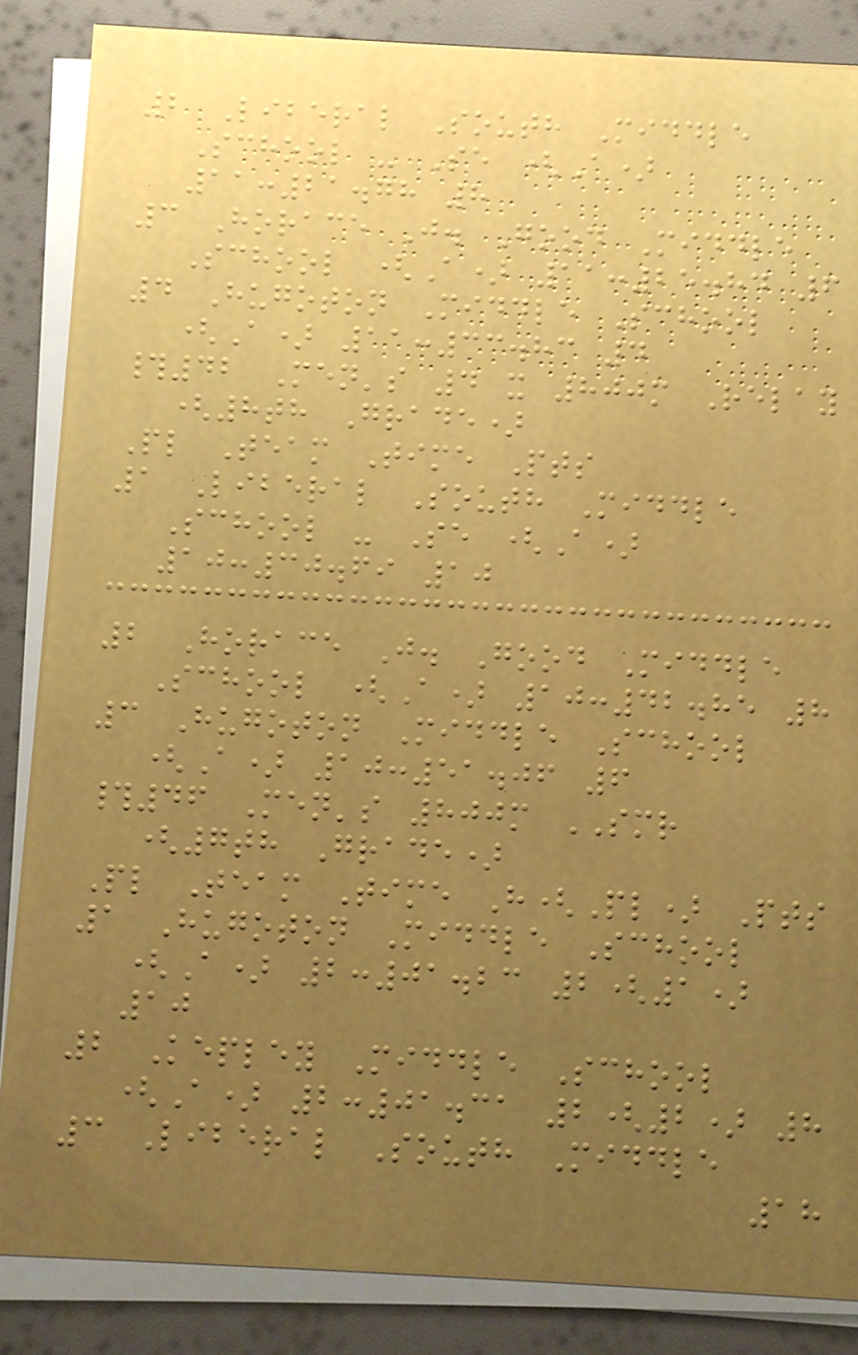2 Liberal South Middle
School - Se (A)
11:21.78 8
3 Horace J. Good Middle
School (A) 11:25.84 6
4 Hugoton Middle School
(A) 11:33.83 4
#42 Men's 4 x 800m Relay
(8th Grade)
Pl Team Time Pts
1 Liberal South Middle
School - Se (A)
10:30.69 10
2 Horace J. Good Middle
School (A) 10:42.85 8
3 Hugoton Middle School
(A) 10:51.06 6
#46 Men's 800m SMR
(7th Grade)
Pl Team Time H(Pl) Pts
1 Hugoton Middle School
(A) 2:01.23 2(1)
10
2 Kepley Middle School
(A) 2:01.31 2(2) 8
3 Liberal South Middle
18
